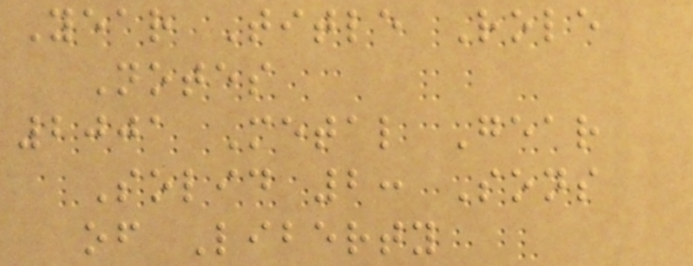Year Title Role
Notes
2001 Metal Gear
Solid 2: Sons
of Liberty
